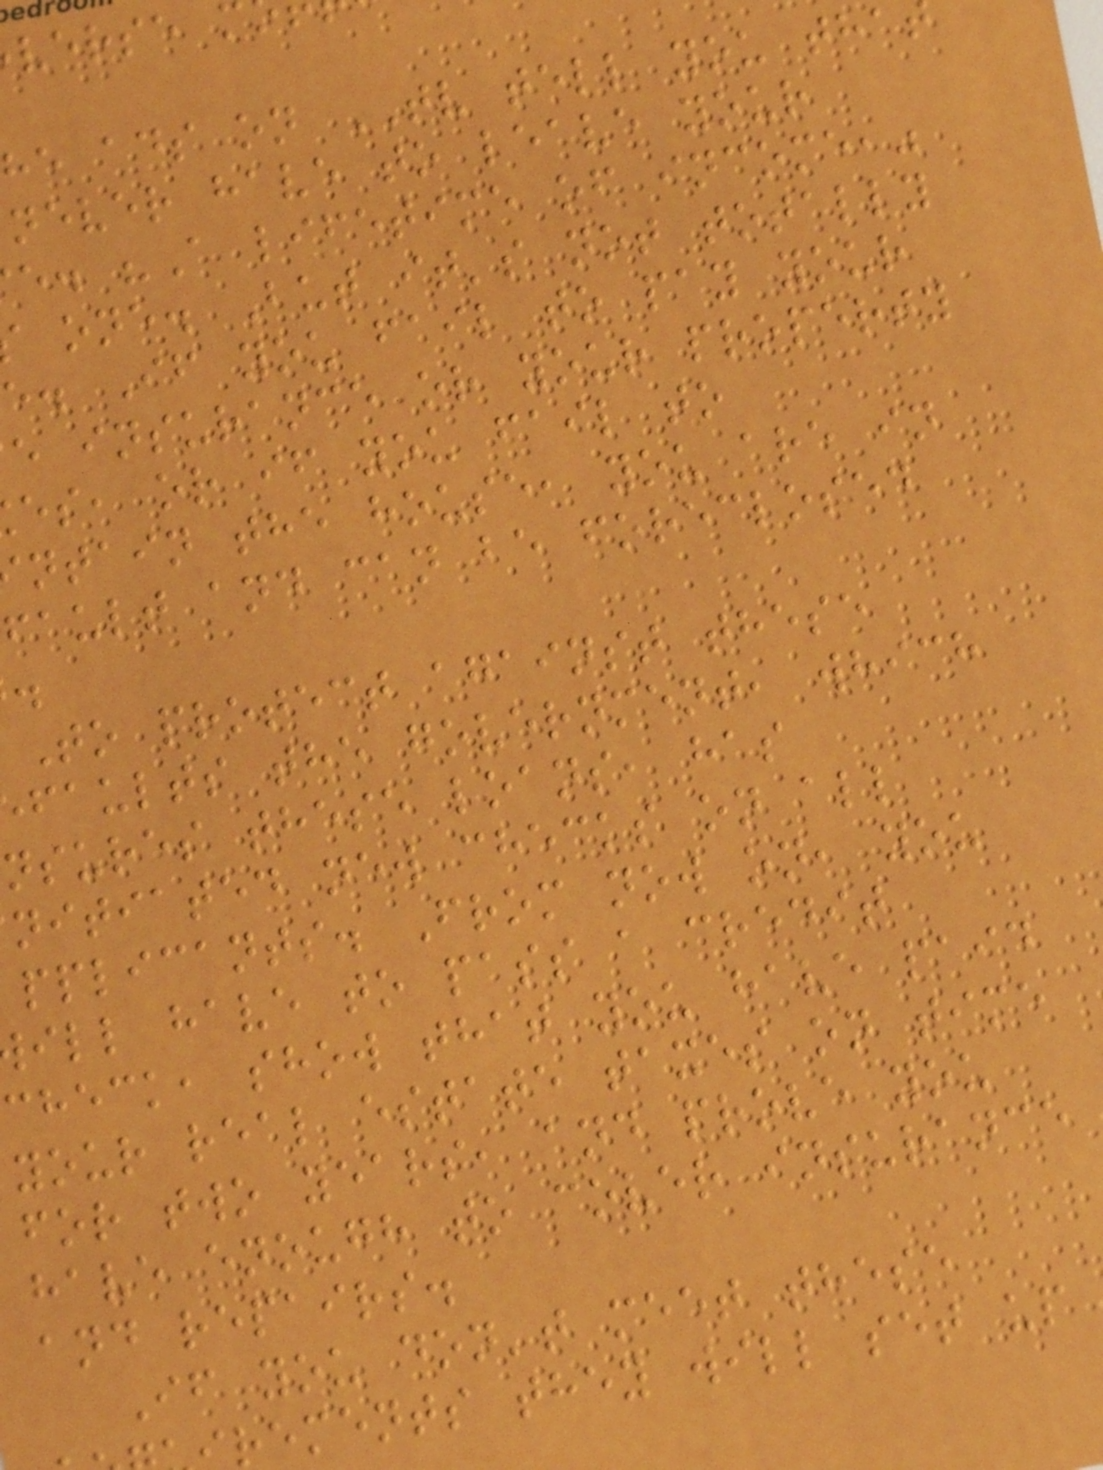he ads on TV tell you tha
never have to leave your
e. "A lifetime of income,"
one. But it's not totally
e. If you fail to pay your
e insurance or your property
es, or if you fail to
ntain the house, you are in
fault and can be foreclosed
To protect against these
faults the government, which
nsures these loans, has
nitiated new checks on all
pplicants. From now on, you
ill have to pass a credit
check, show that you have paid
your real estate taxes on time
for two years, and prove you
have enough to cover insurance
and repairs.
If you don't meet these
rements they will set up
